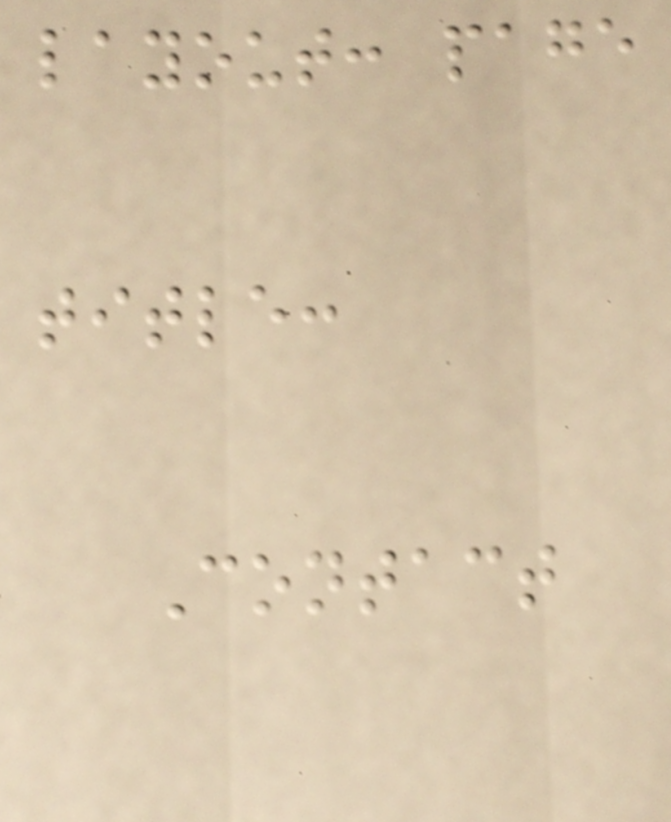layout: page
title:
Contact
